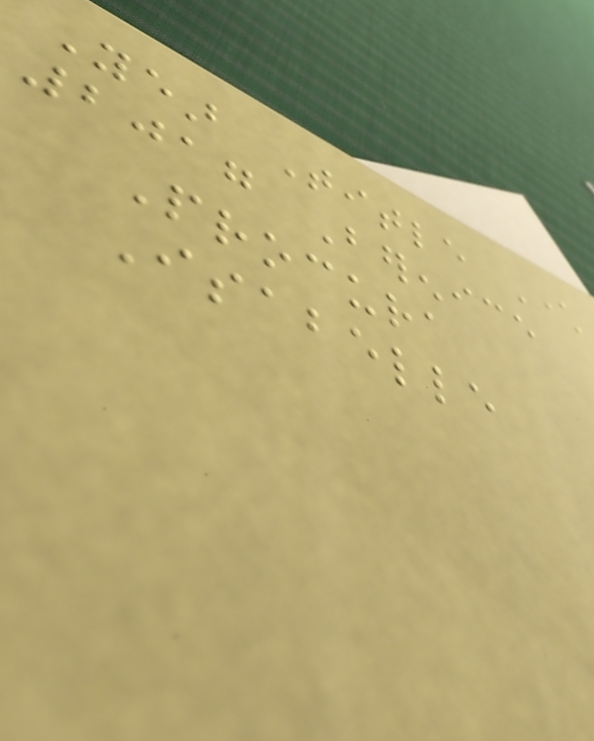Year Title Character
2017 Berenice
Procura
Isabelle
